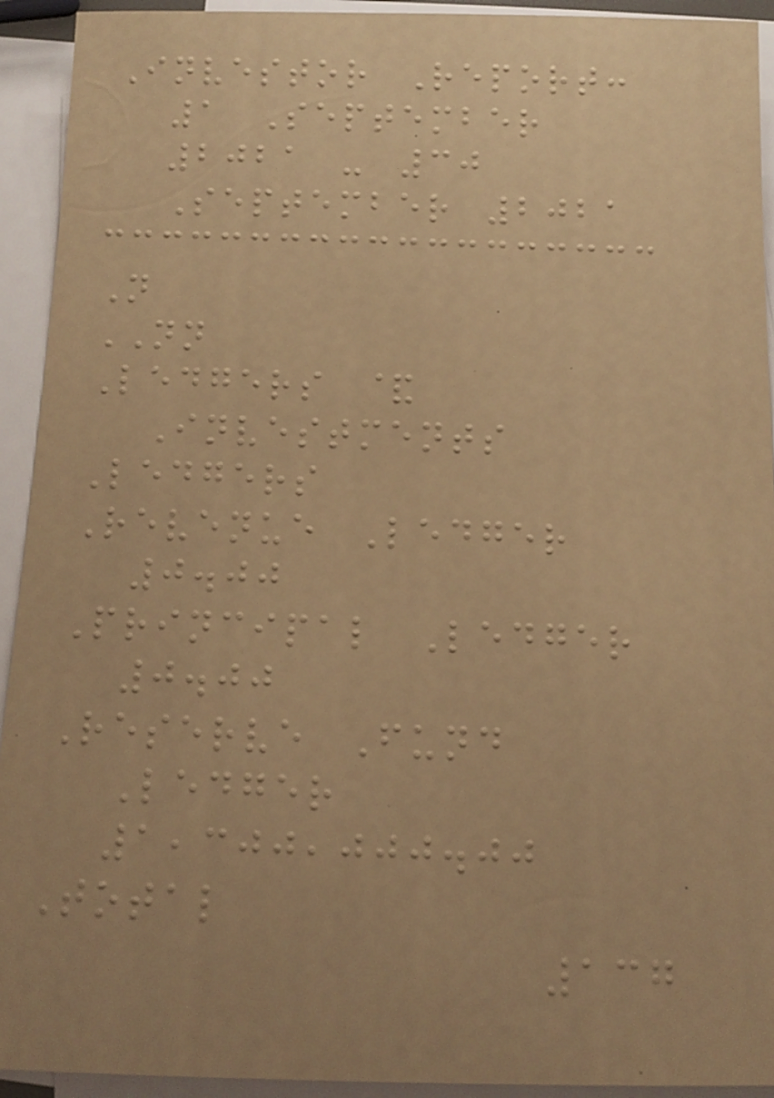Investor Report:
1 September
2021 - 30
September 2021
N
NN
Ledgers &
Investments
Ledgers
Revenue Ledger
0.00
Principal Ledger
0.00
Reserve Fund
Ledger
1,300,000.00
Total
137
